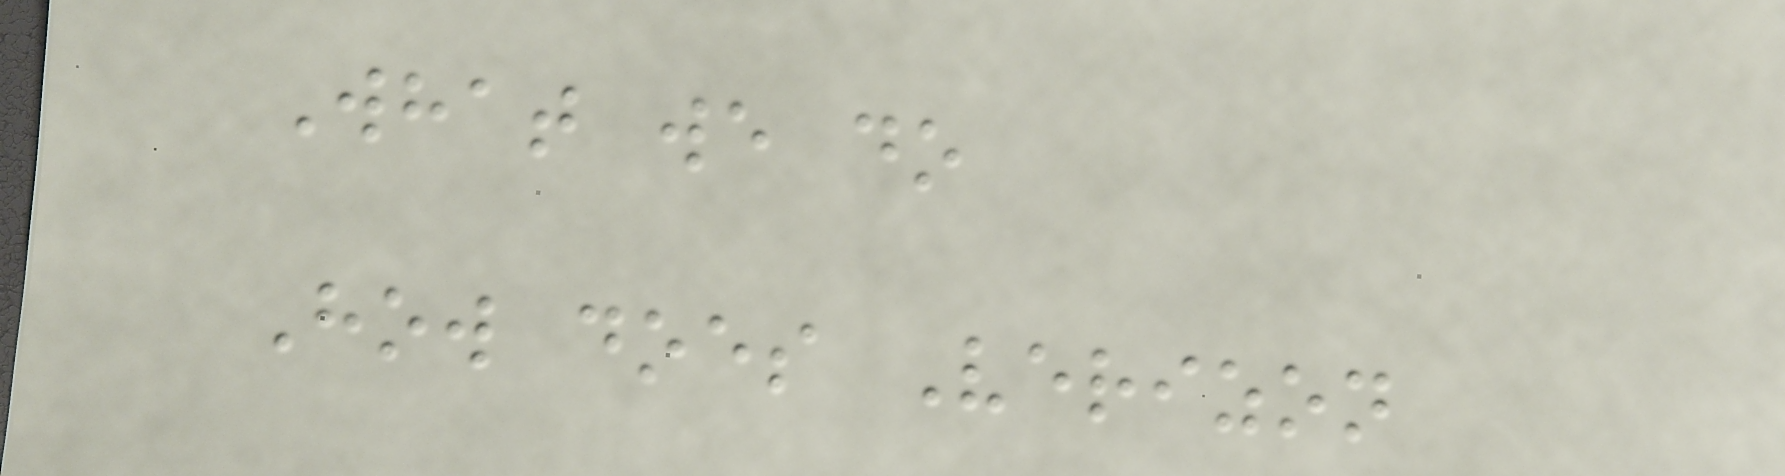What we do
How does Verizon
